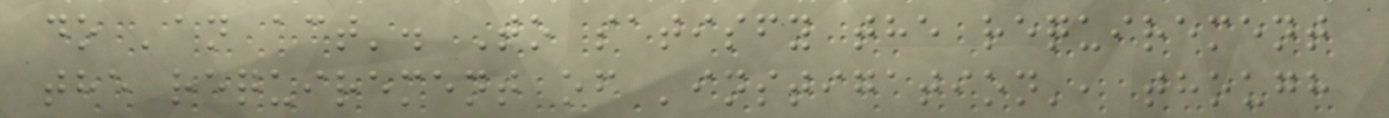do 'an act'. To satisfy the requirement
the requirement of 'instigation', though
